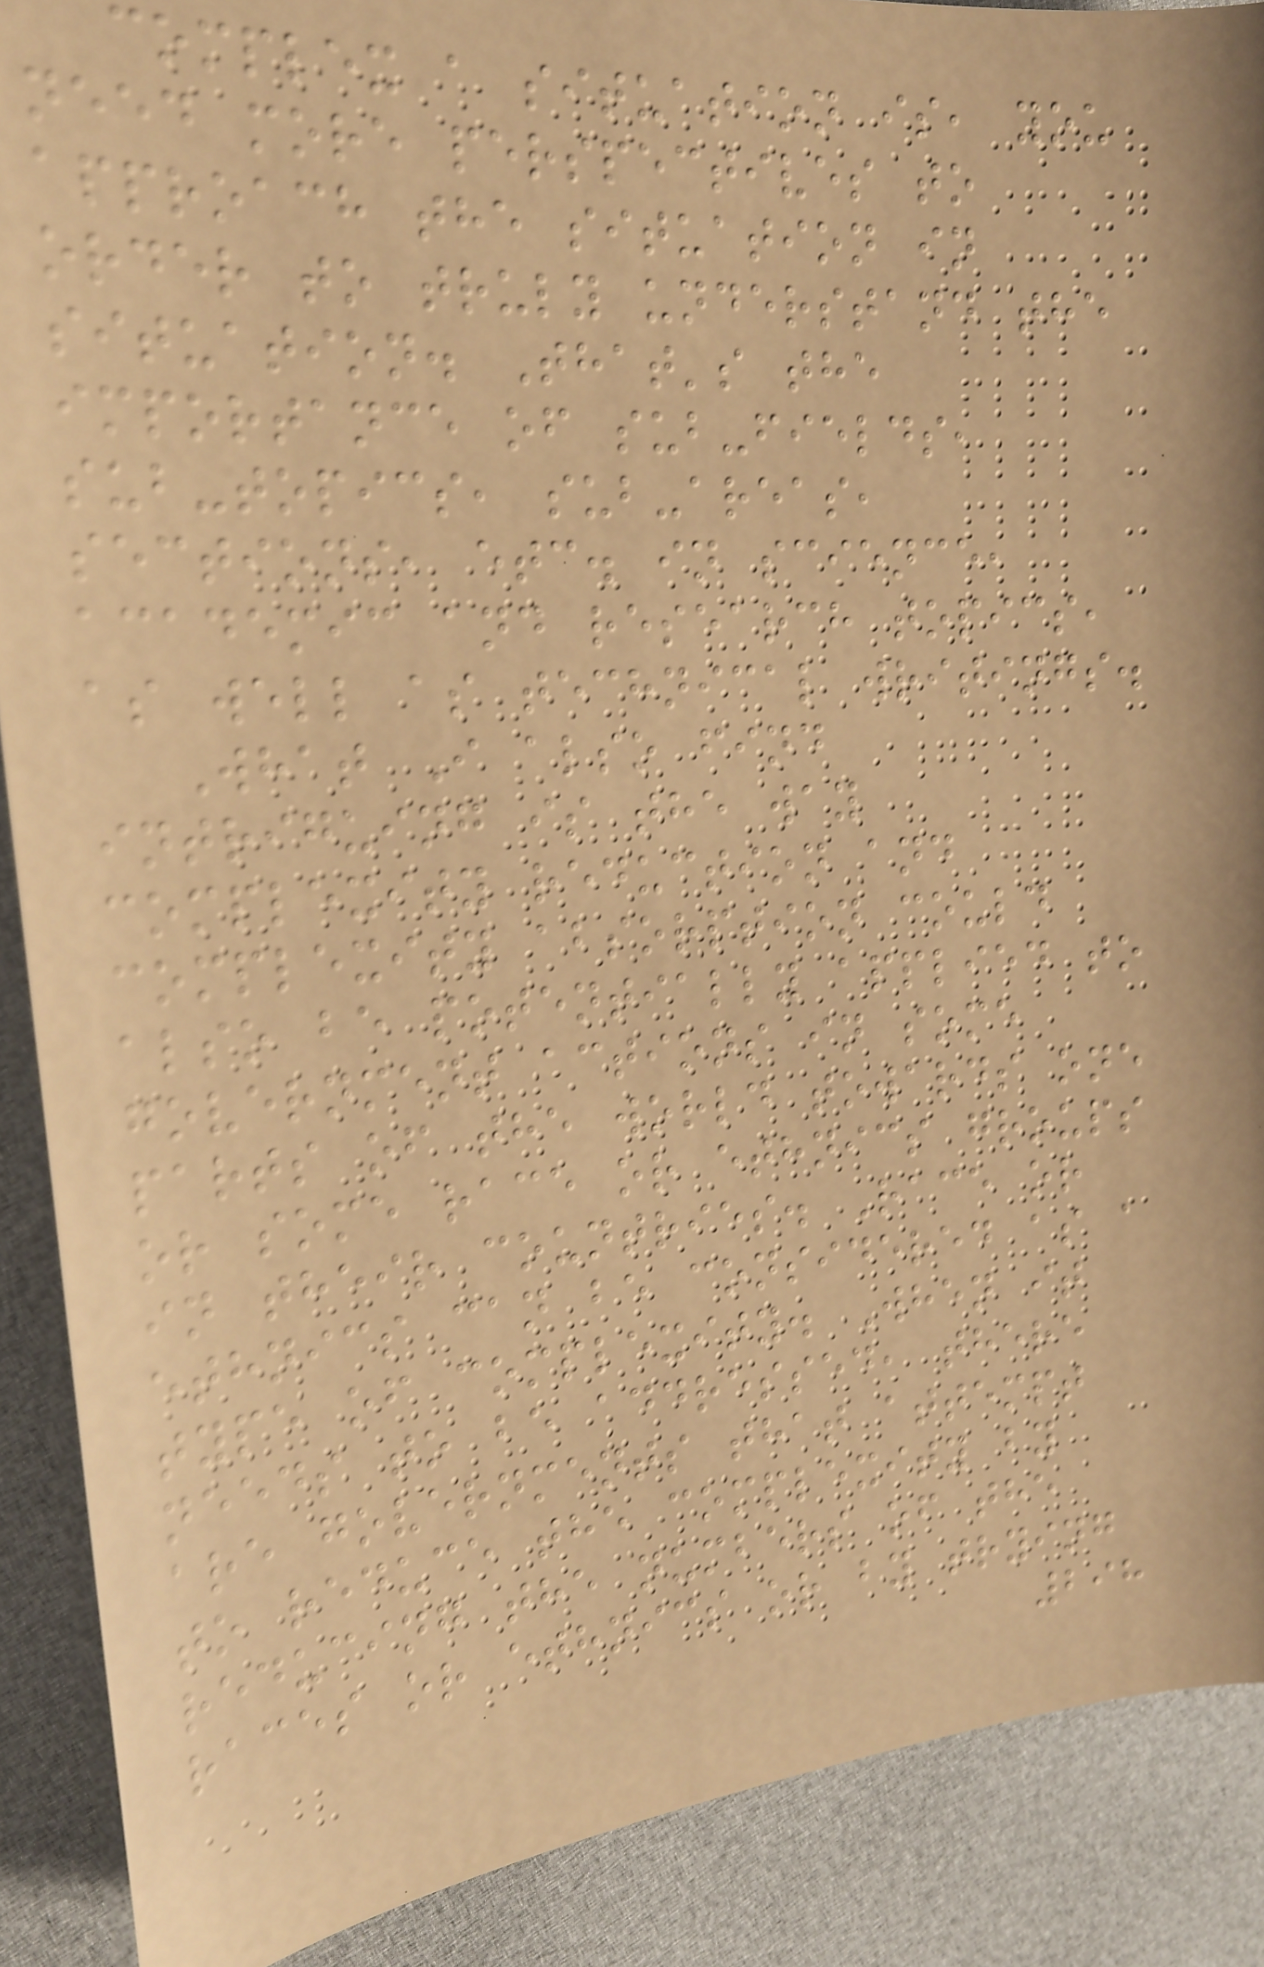complex a situation is, you
need more perspectives to
approach the situation in
order to truly understand the
situation. That's the
importance of sub-fields,
sub-topics, sub-areas,
sections, etc. in science,
academic and research topics,
as well as technical writings.
What I also find
intriguing is the way
complexity reduction and
complexity absorption could
also be potentially applied to
government actions in some
parts of the world towards one
or some race or ethnics groups
in their countries. Race or
ethnics can be considered as a
type of complexity. When it
needs to be addressed, there
are governments that attempt
to reduce the complexity by
reducing the numbers of the
races or ethnics or by trying
298
